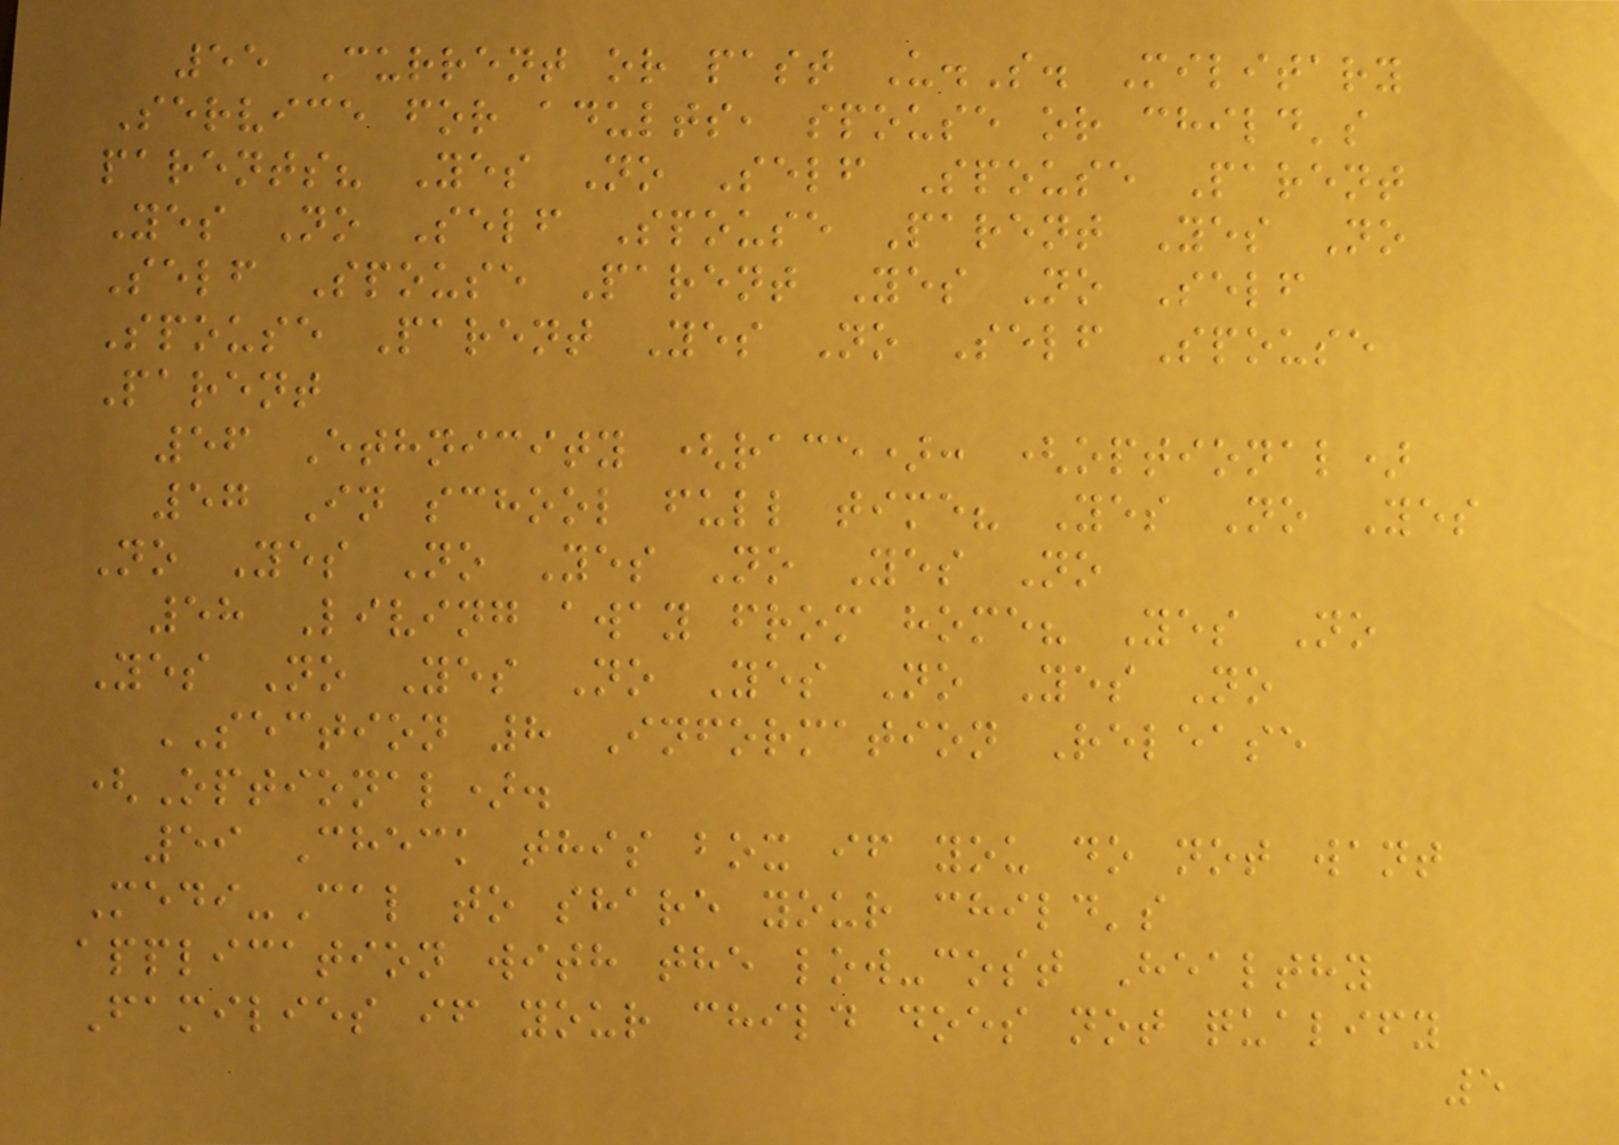55 Current or past U.S. Military
Service for adults, spouse or child's
parents? Yes No Self Spouse Parent
Yes No Self Spouse Parent Yes No
Self Spouse Parent Yes No Self
Spouse Parent Yes No Self Spouse
Parent
56 Ethnicity (race): (optional)
57 In school full time? Yes No Yes
No Yes No Yes No Yes No
58 Living away from home? Yes No
Yes No Yes No Yes No Yes No
SECTION 8 Information Release
(Optional).
59 Check this box if you do not want
Medi-Cal to share your child's
application with the low-cost Healthy
Families if your child does not qualify
5
